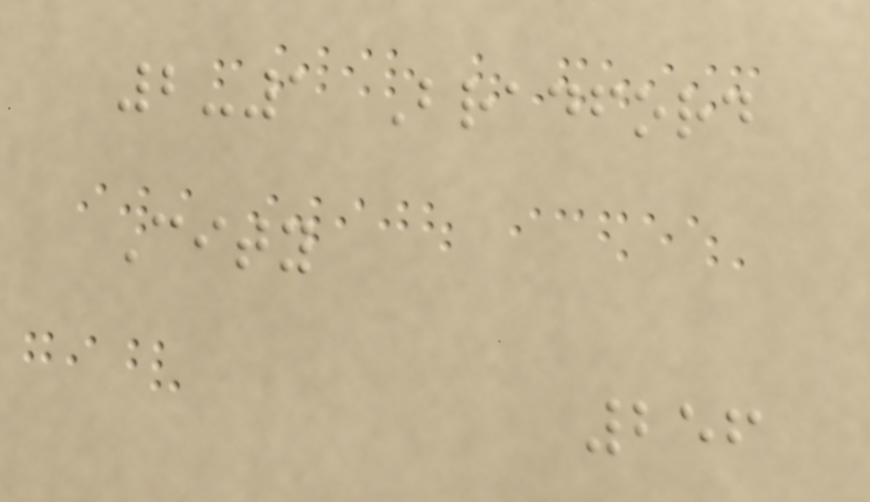2-1 Bradford
City
256
